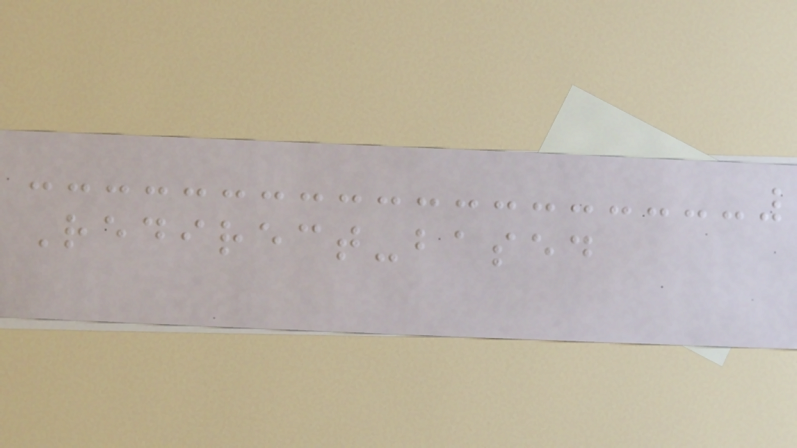Redirect-based
